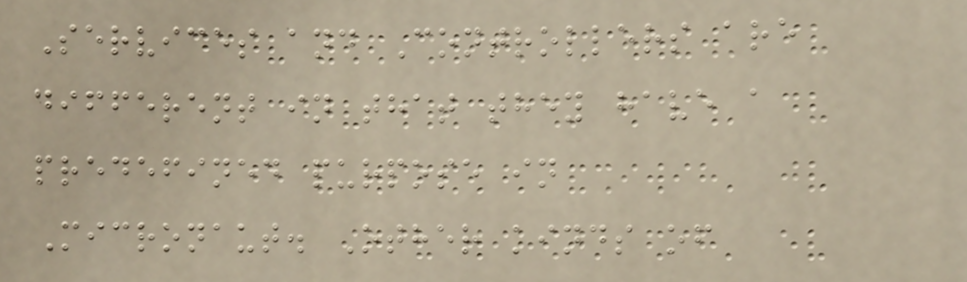Services and Controllers are
different in that they have a
predefined purpose in
Micronaut. Other kinds of
